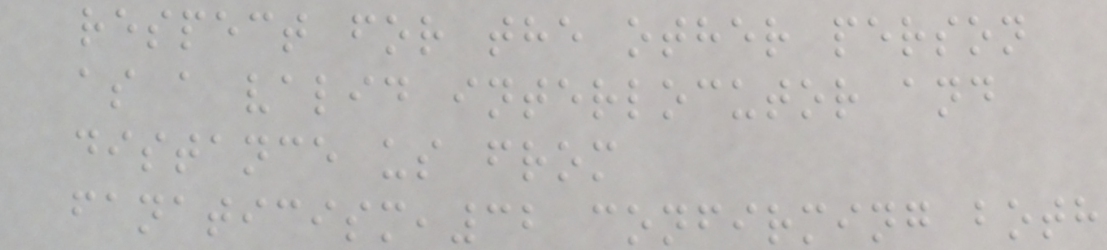respect for the other person
as a valid interlocutor and
distance us from
fanaticism,32 confirming both
